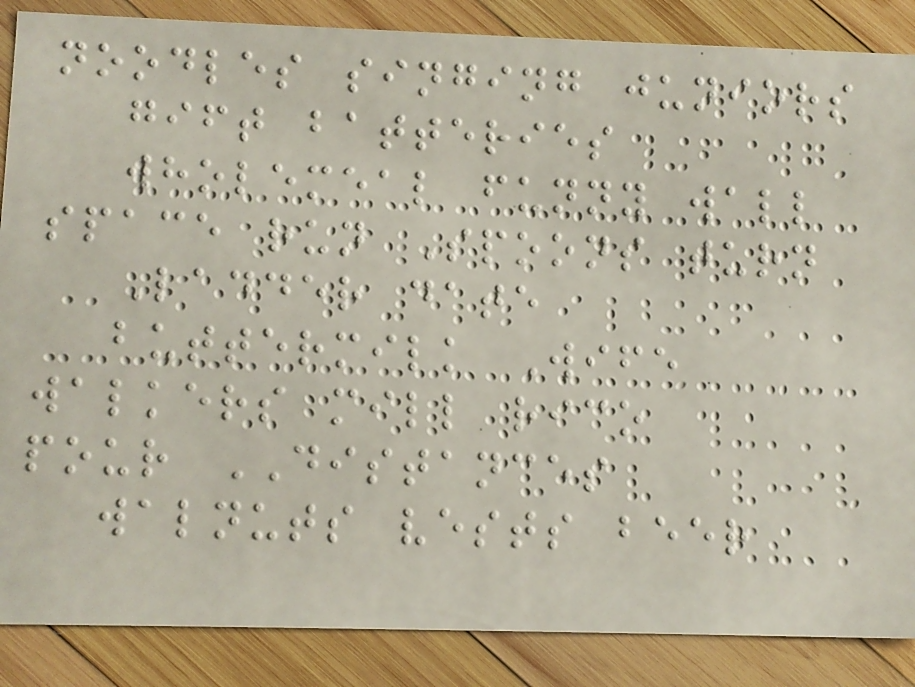noodles singing juniors
gift batteries
wholemeal funny wall
space run Spoons turn
Ladder date
buttermilk Wife
walkers mill rico
pour DISTANCES
walnuts vests beer
